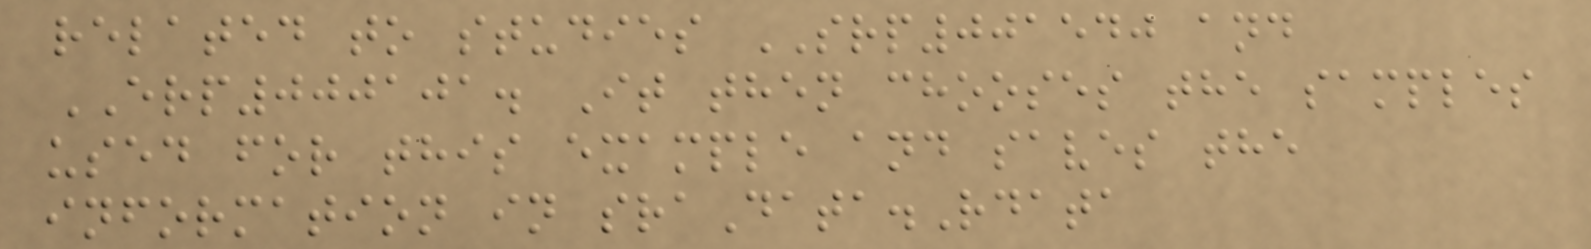related to studies SRP001540 and
ERP000101. It then chooses the samples
used for this example and saves the
information in sraData.Rdata
